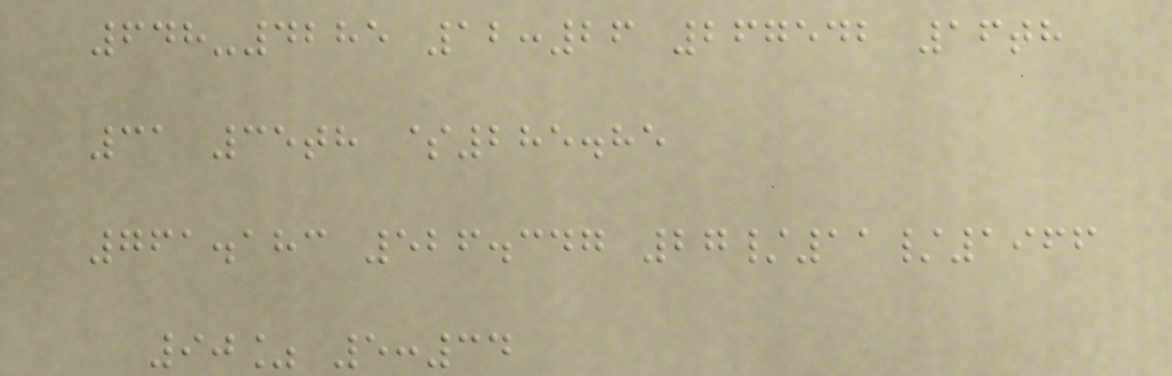648-4285 12:26 267542 16th
31 35th $285.85
761.183 526.347 27/11/1966
90% 5:34
